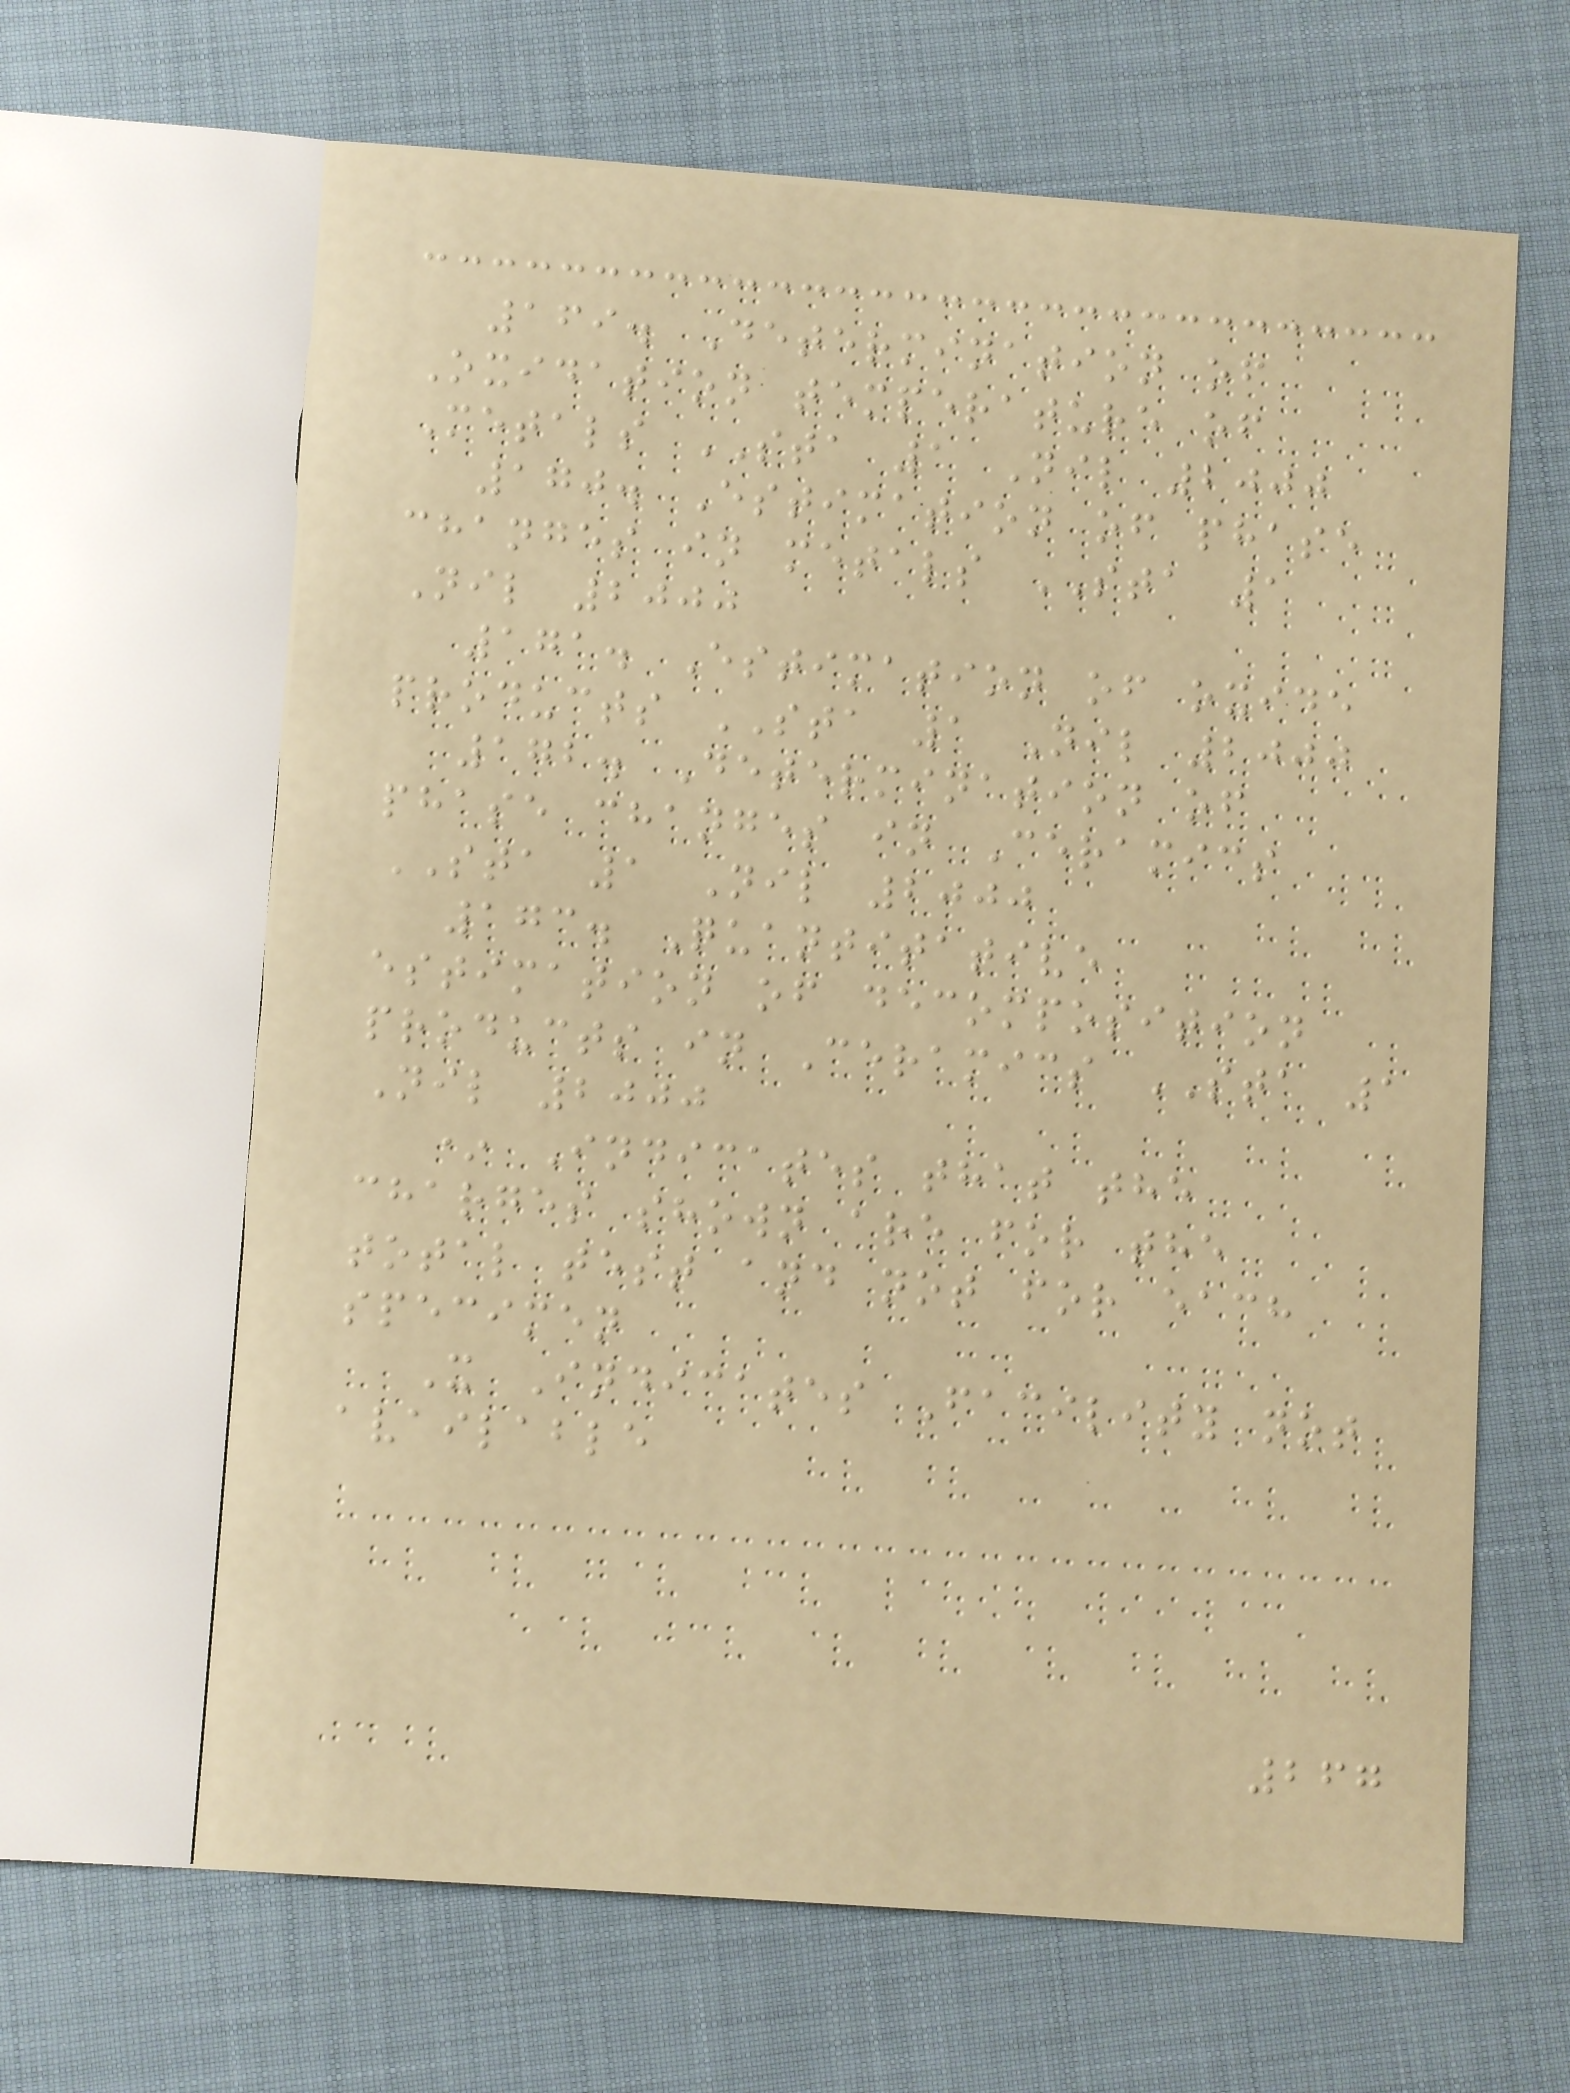169. Determination of
Oxidation temperature of
Metals STA 1 Nil 2000
170. Estimation of phase
changes in metals STA 1
Nil 2000
171. Estimation of oxide
products STA 1 Nil 2000
172. Determination of
phase changes in Ceramics
STA 1 Nil 2000
173. Quantitative
estimation of decomposition
products in Ceramics STA 1
Nil 2000
* Indicates that the
charges shown are for the
total test and not for each
specimen
X Indicates Facility not
available
267
